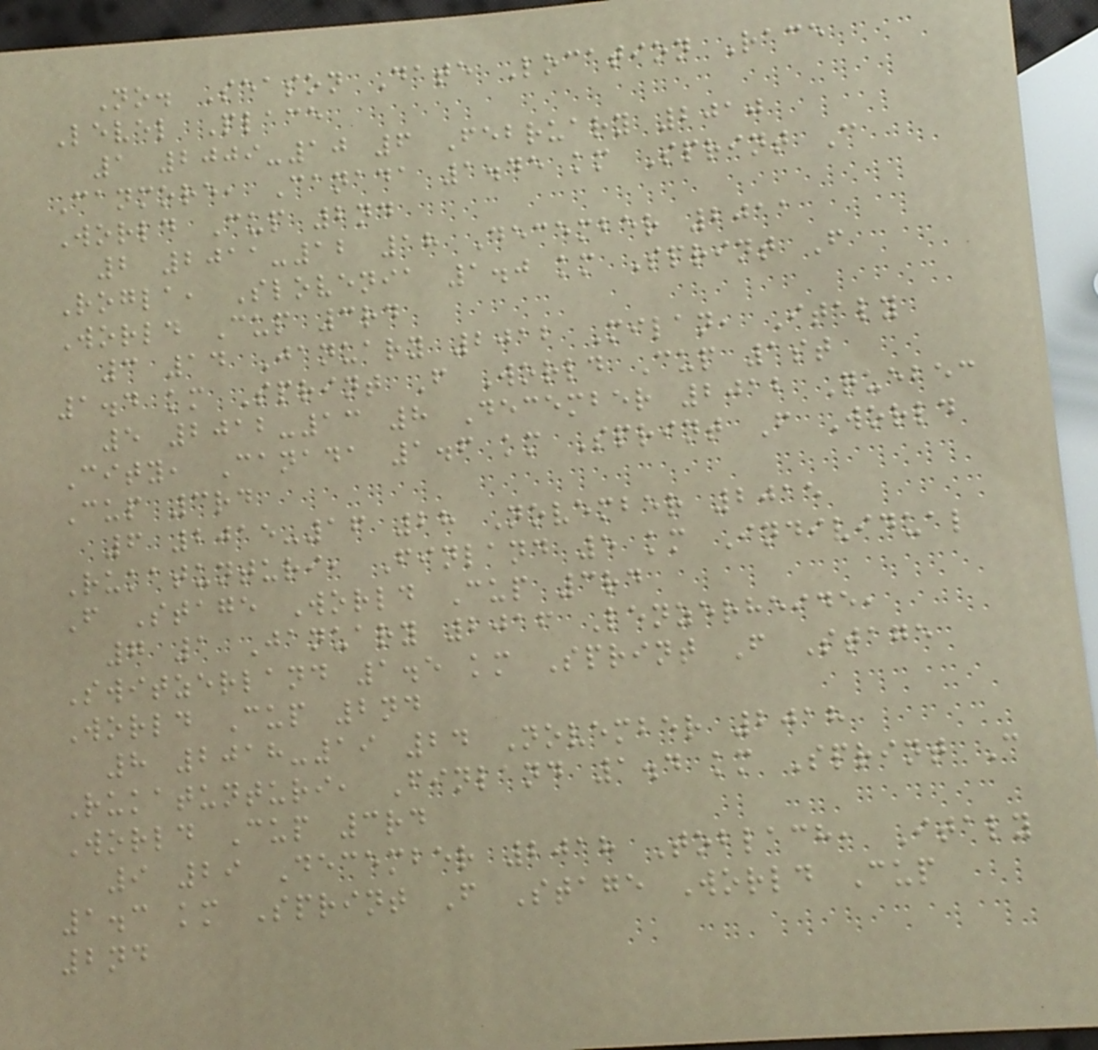No. Season Date Location Race
Level Place
1 2009-10 6 February 2010
Canmore, Canada 1.45 km Sprint C
World Cup 2nd
2 2011-12 18 December 2011
Rogla, Slovenia 1.0 km Sprint F
World Cup 3rd
3 14 January 2012 Milan, Italy
1.4 km Sprint F World Cup 1st
5 2012-13 8 December 2012 Quebec
City, Canada 1.6 km Sprint F World
Cup 3rd
6 2015-16 28 November 2015
Rukatunturi, Finland 5 km Individual
F Stage World Cup 3rd
7 1 January 2016 Lenzerheide,
Switzerland 1.5 km Sprint F Stage
World Cup 2nd
8 2018-19 24 November 2018
Rukatunturi, Finland 1.4 km Sprint C
World Cup 3rd
9 29 December 2018 Toblach, Italy
1.3 km Sprint F Stage World Cup
2nd
